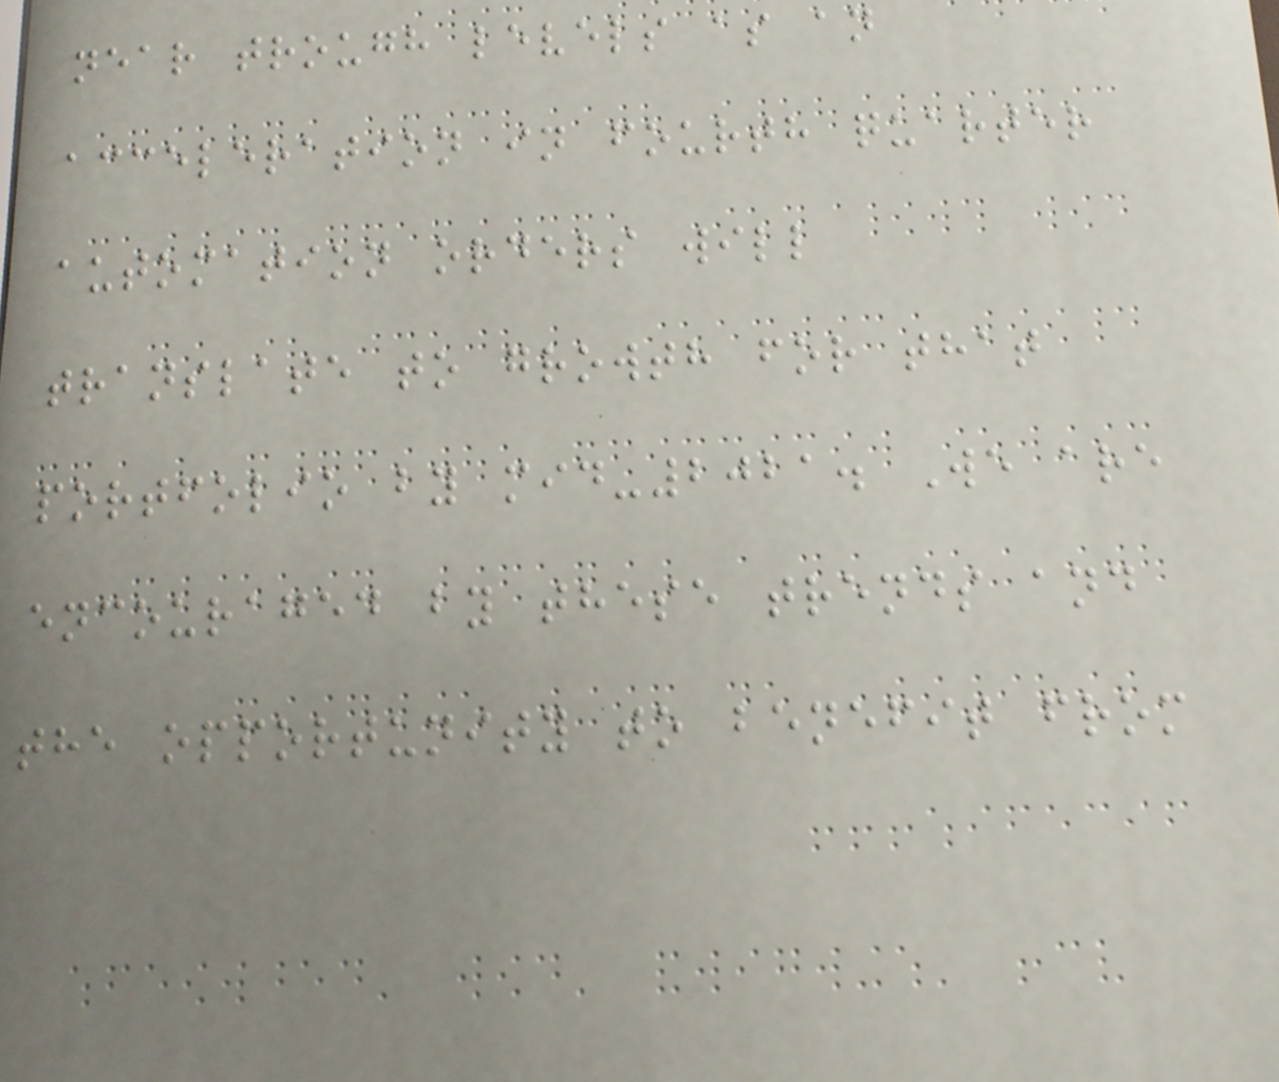near trough levels as an
acceleration in fourth quarter
automation orders will
translate to growth for that
portfolio by mid-2021. We are
encouraged by these trends and
the opportunity to benefit from
